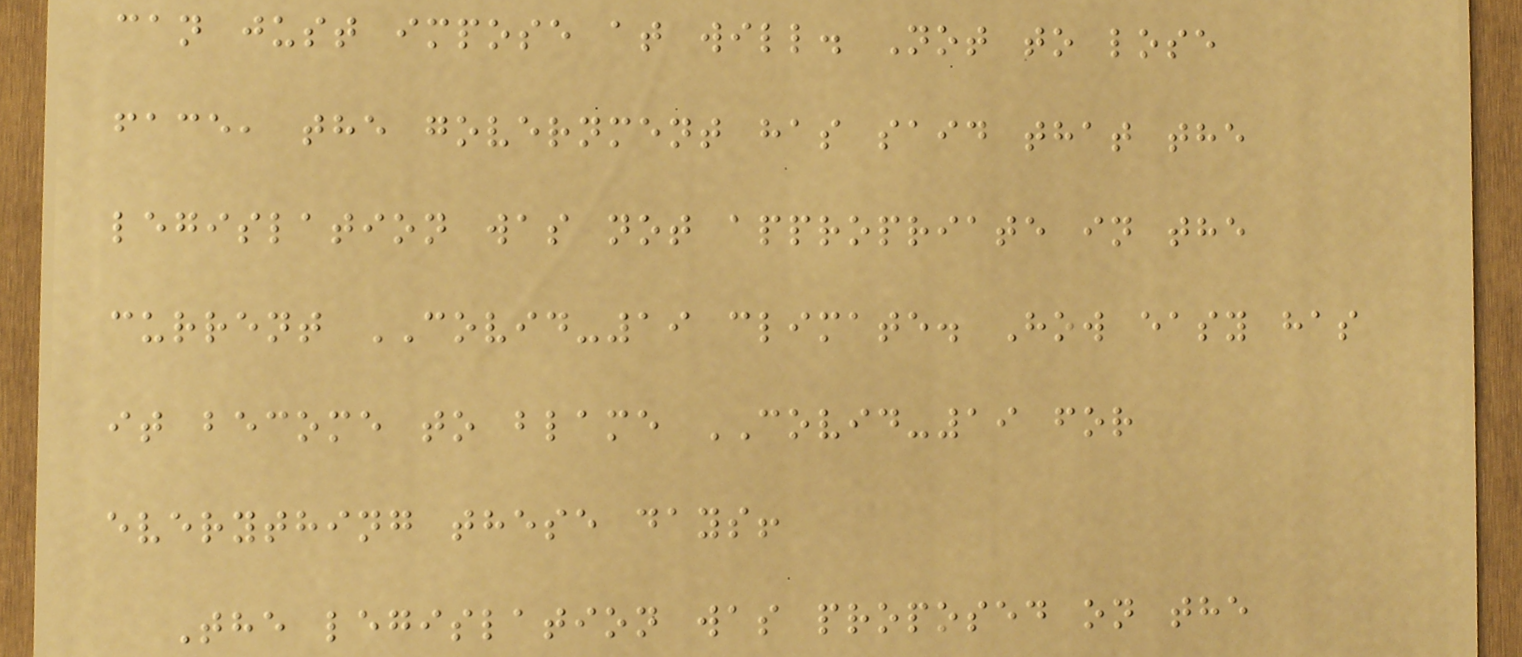can just impose at will. Not to lose
face, the government has said that the
legislation was not appropriate in the
current COVID-19 climate. How easy has
it become to blame COVID-19 for
everything these days!
The legislation was proposed on the
